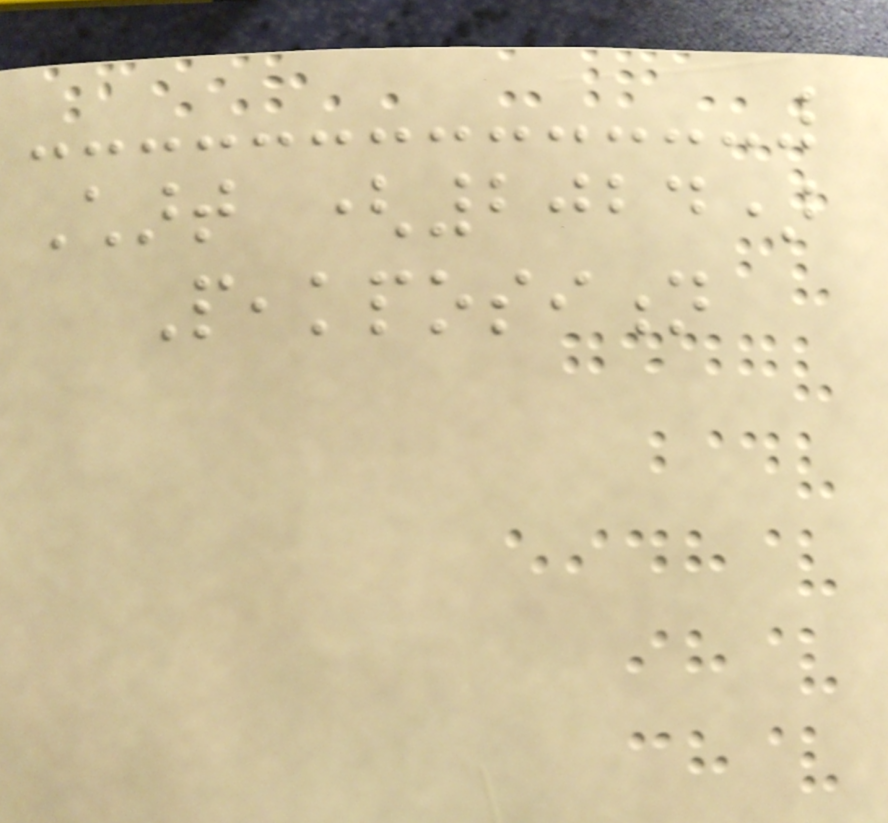Chart (2024)
Peakposition
